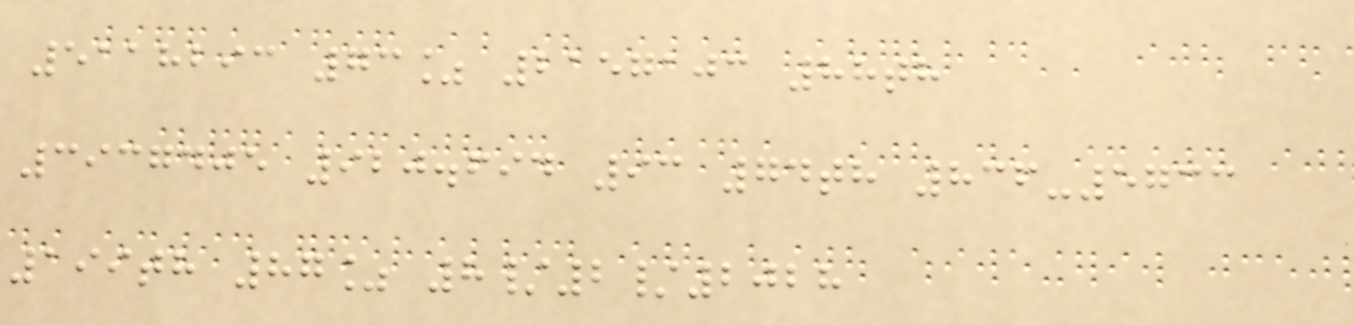5118293 73% 2157103 88th
3937405 920.694 93 74th 836-5733
199th 87% 8/2/2028
